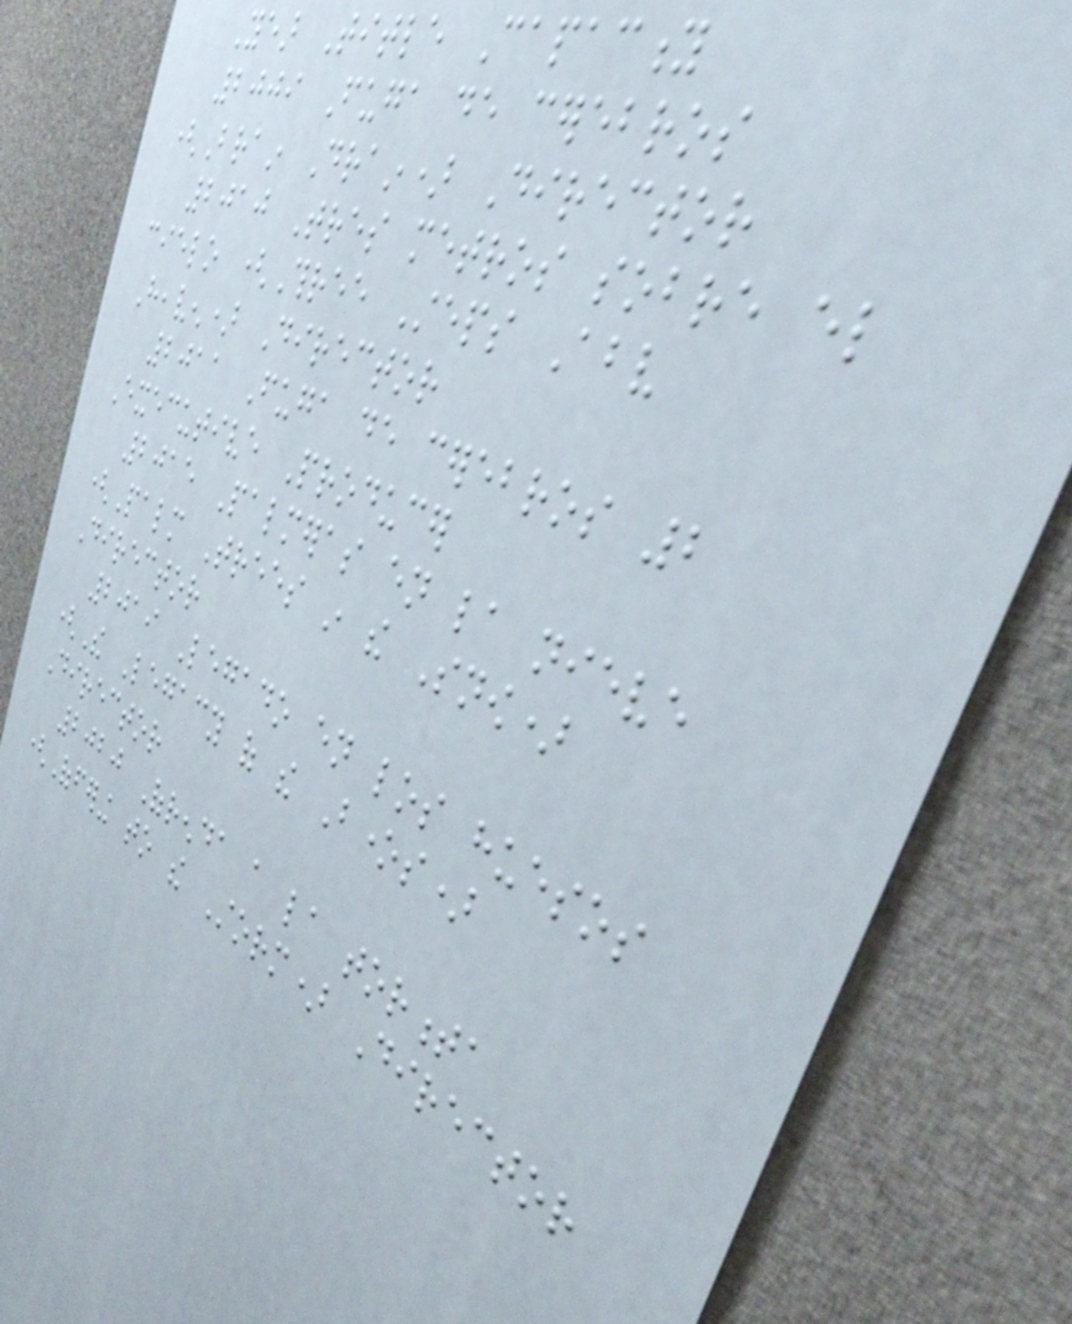Year Title Capacity
2009 Fuga de cerebros
(Brain Drain) Director
2010 Tres metros sobre el
cielo (Three Steps Above
Heaven) Director
2011 Fuga de cerebros 2
Executive Producer
2015 Palmeras en la nieve
(Palm Trees in the Snow)
Director
2019 Legado en los huesos
(The Legacy of the Bones)
Director
2020 Ofrenda a la tormenta
(Offering to the Storm) Director
